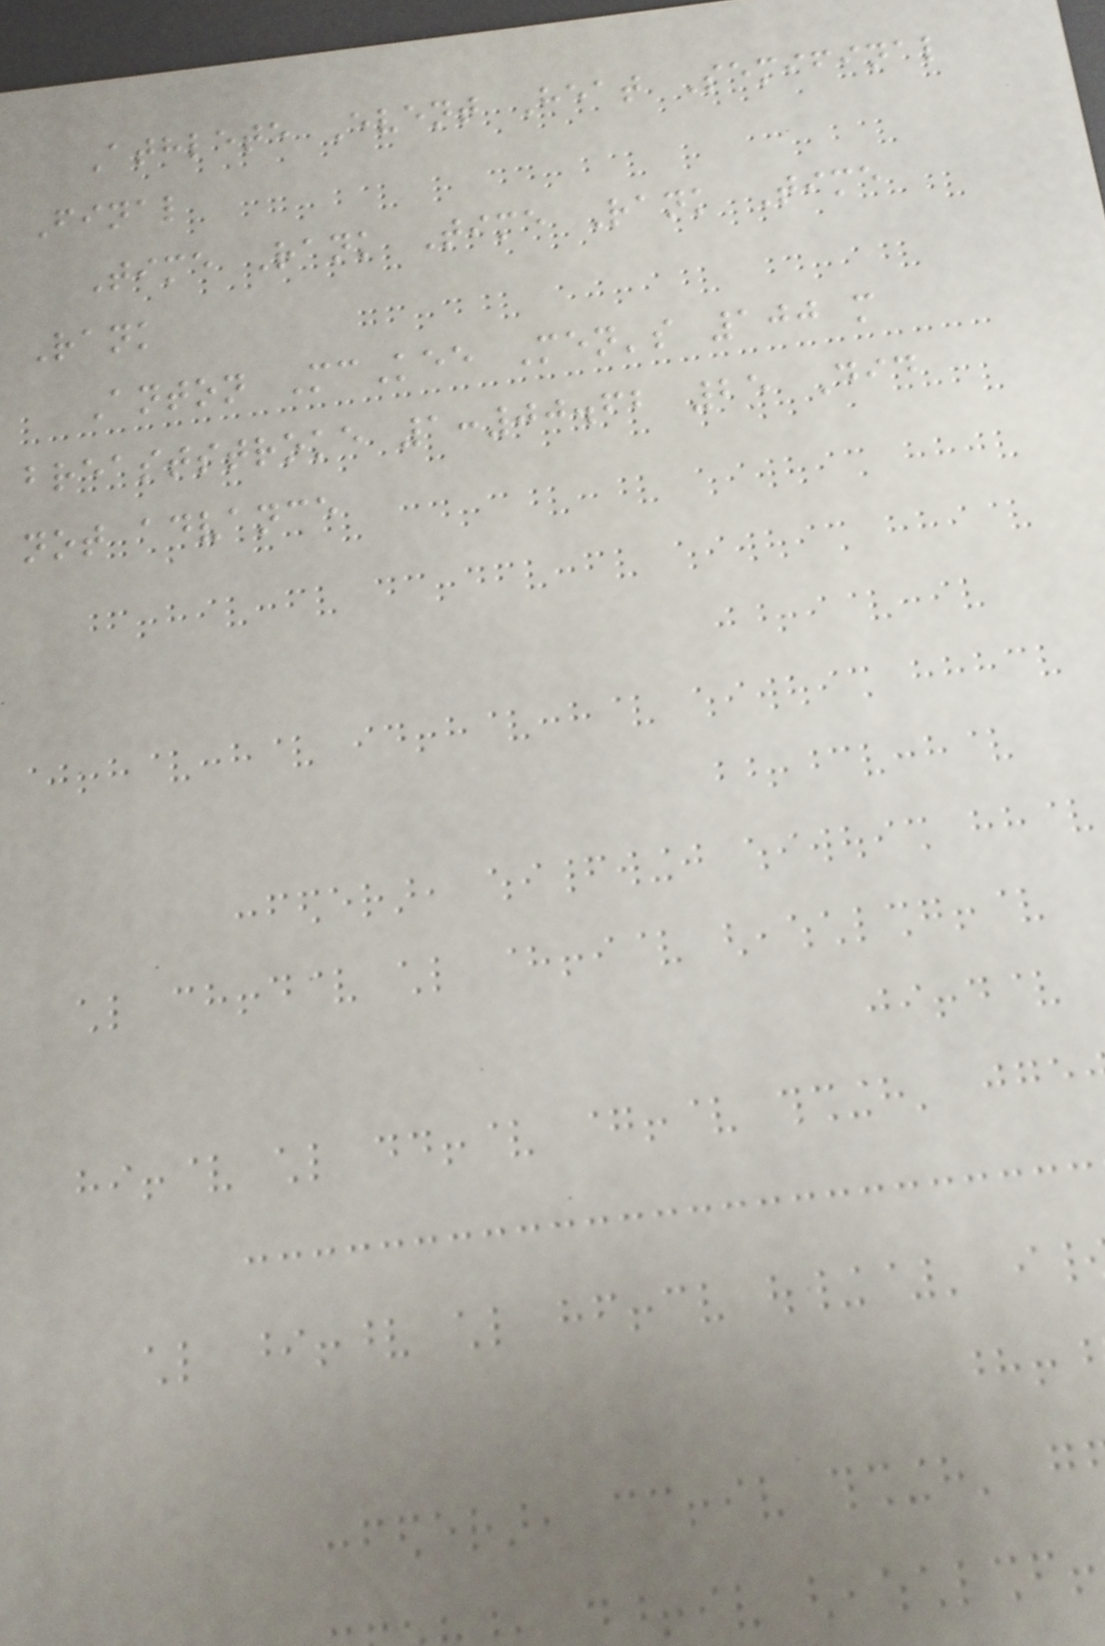Athlete Event Heat Semifinal
Final
Time Rank Time Rank Time
Rank
Anton McKee Men's 100 m
breaststroke 1:00.62 25 Did
not advance
